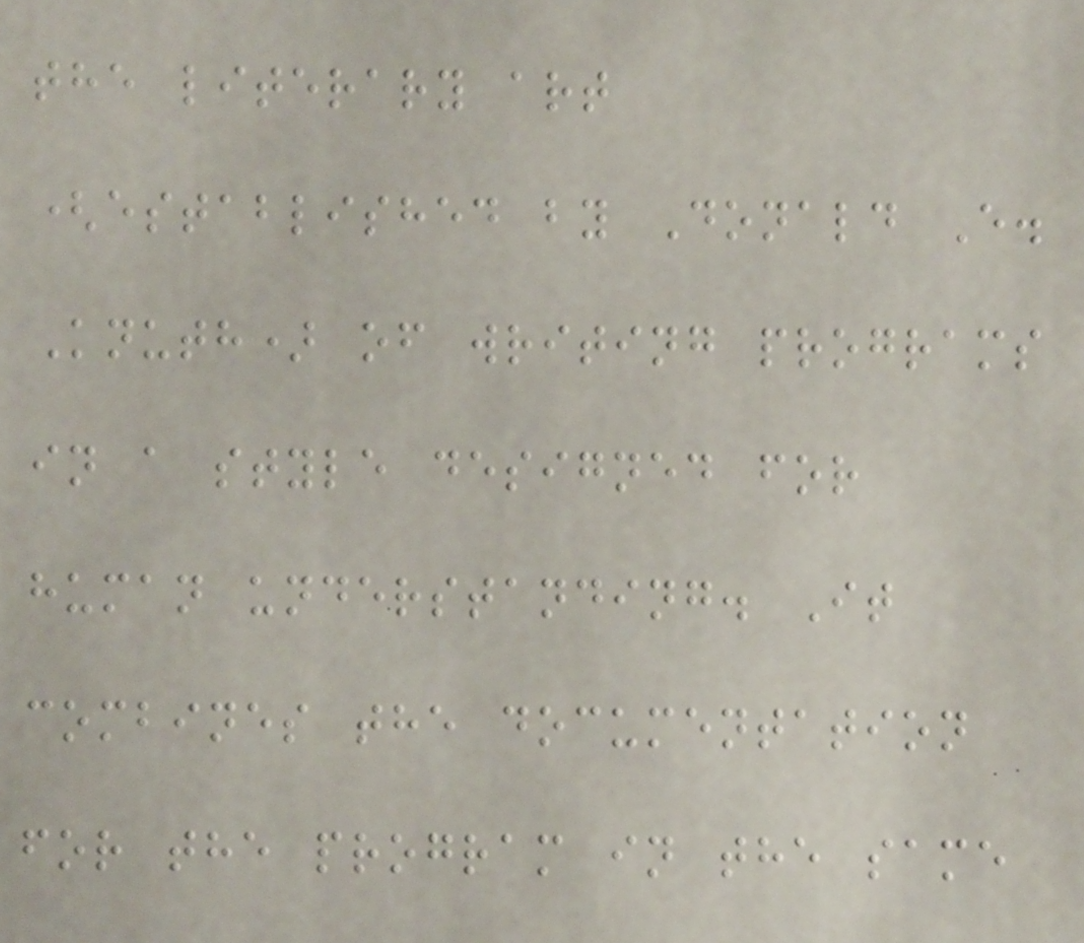the literary art
(established by Donald E.
Knuth) of writing programs
in a style designed for
human understanding. It
combines the documentation
for the program in the same
